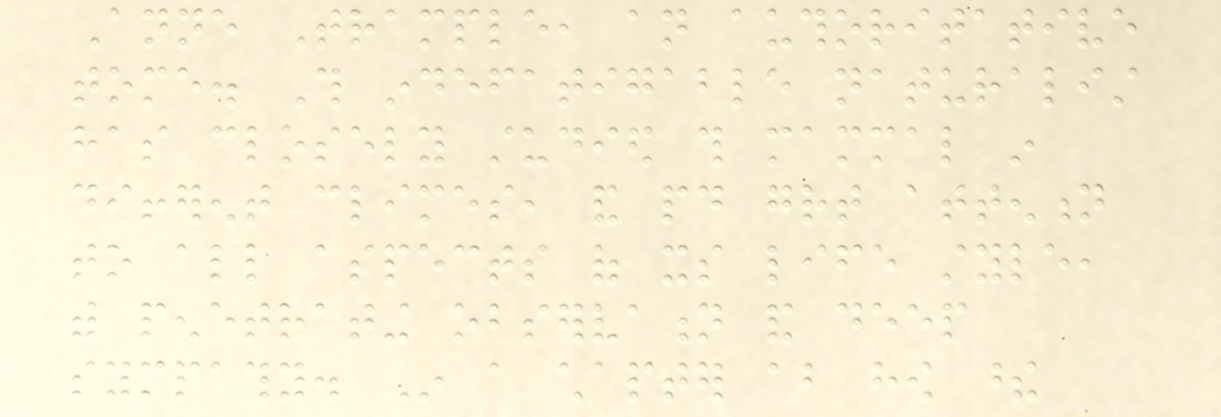Anne Trample, an authoritative
tome. This indefatigable naturalist
has closely studied this mammal in
different climes, and paid great attention
to all aspects of its life style,
with penetrating observation and deep
sympathy. In a chapter about how these
